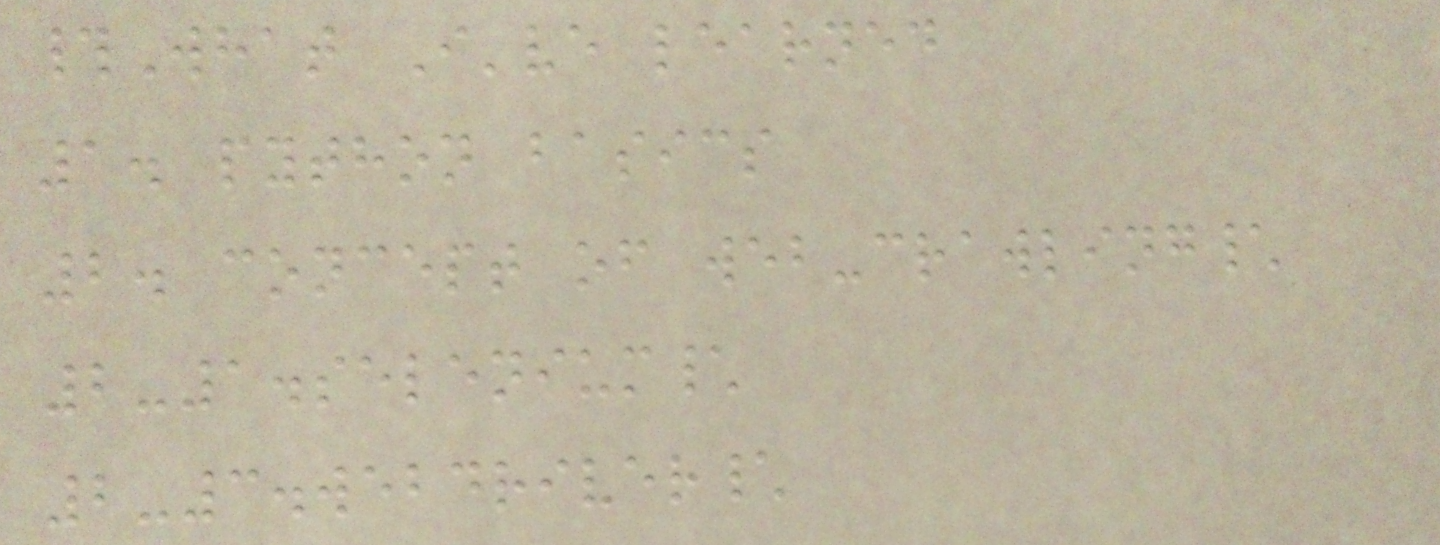#What I've learned
1. python basics
2. concept of web-crawling\
2-1.selenium\
2-3.webdriver\
